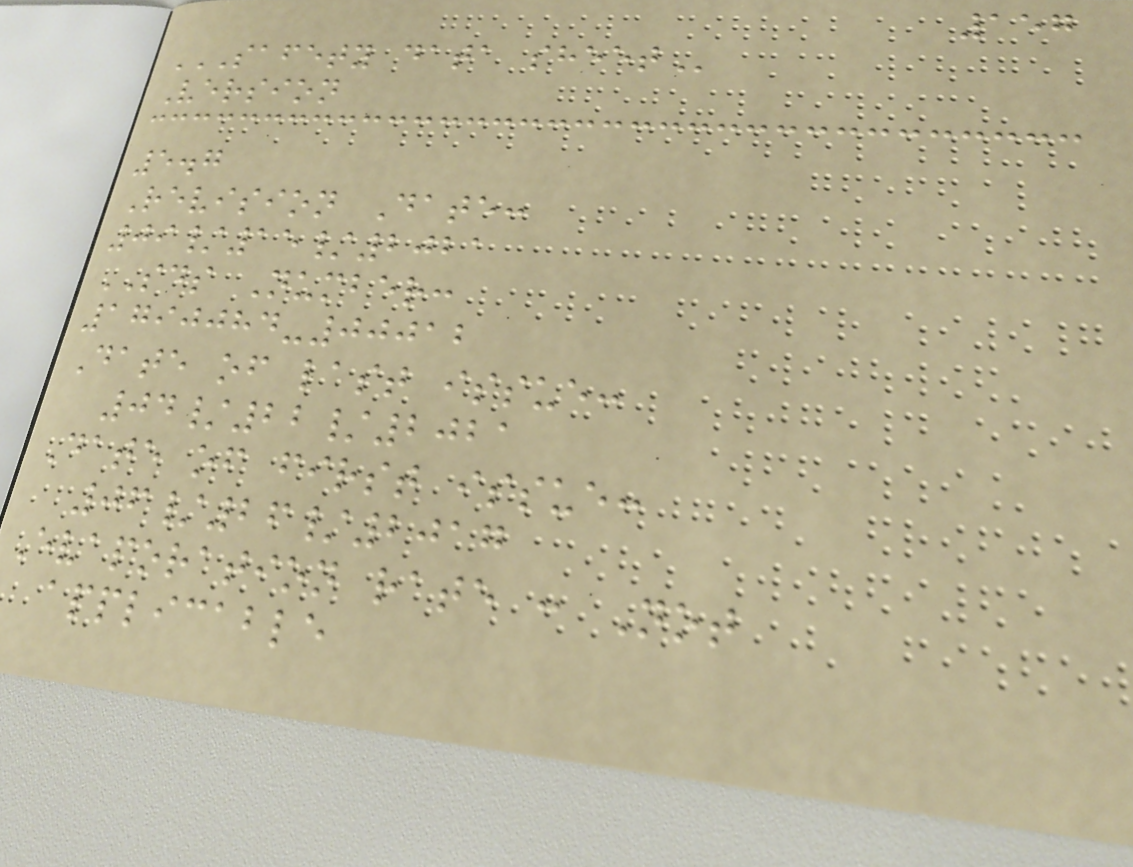157
SAFETY DATA SHEET
Version
5.7
Revision Date:
09/15/2021
SDS Number:
1790084-00012
Date of last issue:
04/22/2021
Date of first issue:
06/26/2017
Evaporation rate : Not
applicable
